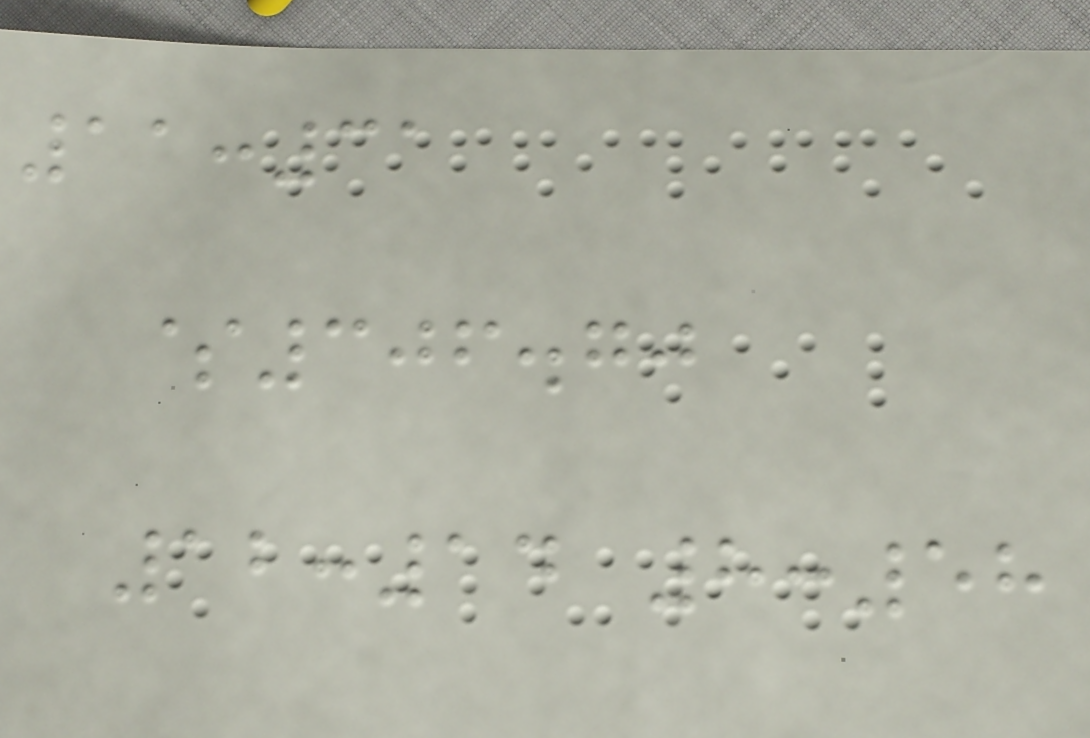11:31
$306.70
12:14 8:58
